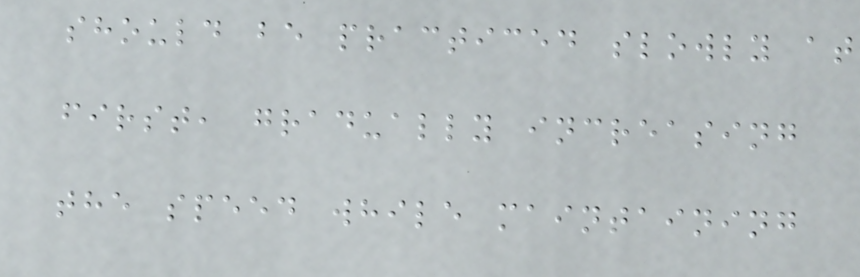should be practiced slowly at
first, gradually increasing
the speed while maintaining
